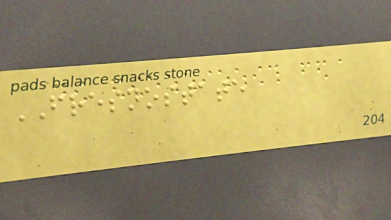FRESNOSTATE
